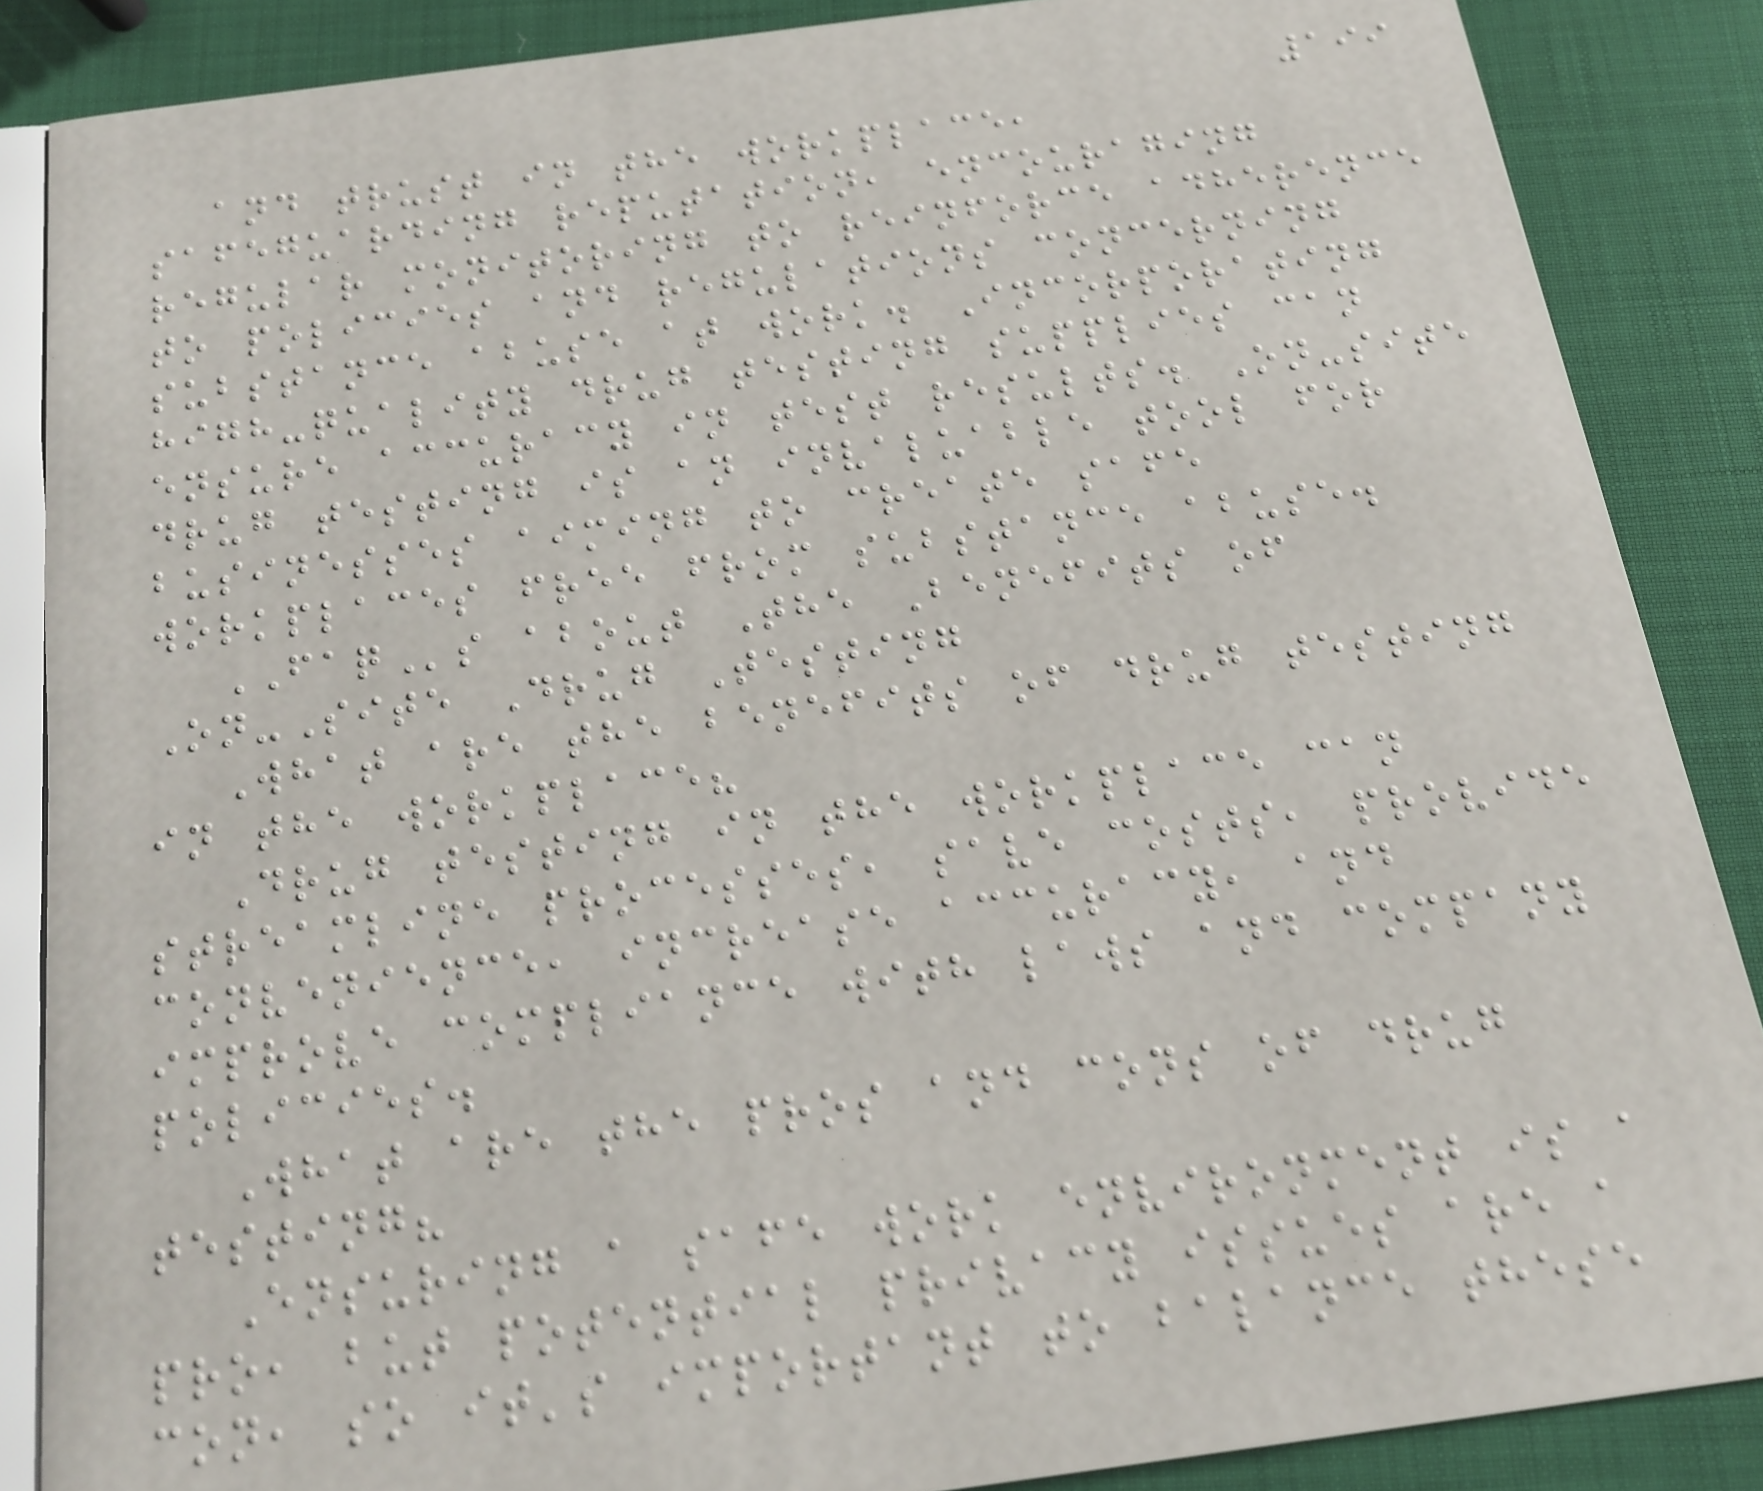199
and trust in the workplace,
safeguarding reputation, encouraging
regular monitoring to reinforce adherence
to policies and regulations concerning
substance abuse at work. Incorporating
high-quality drug testing supplies can
ensure accuracy in test results. On-site
drug testing is an invaluable tool for
businesses aiming to create safe
workplaces free from substance abuse.
FAQs about The Benefits of
On-Site Drug Testing
What are the benefits of drug testing
in the workplace?
Drug testing in the workplace can
streamline processes, save costs, provide
convenience, increase accuracy, and
improve compliance with laws and company
policies.
What are the pros and cons of drug
testing?
Ensuring a safe work environment is a
pro, but potential privacy issues are a
con, so it's important to balance these
